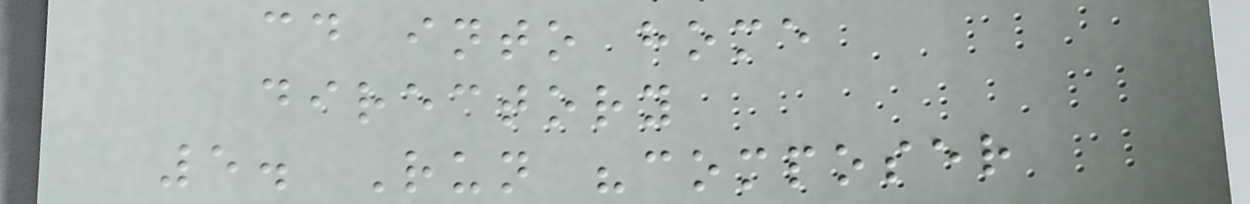cd into home
directory
5. Run "composer
